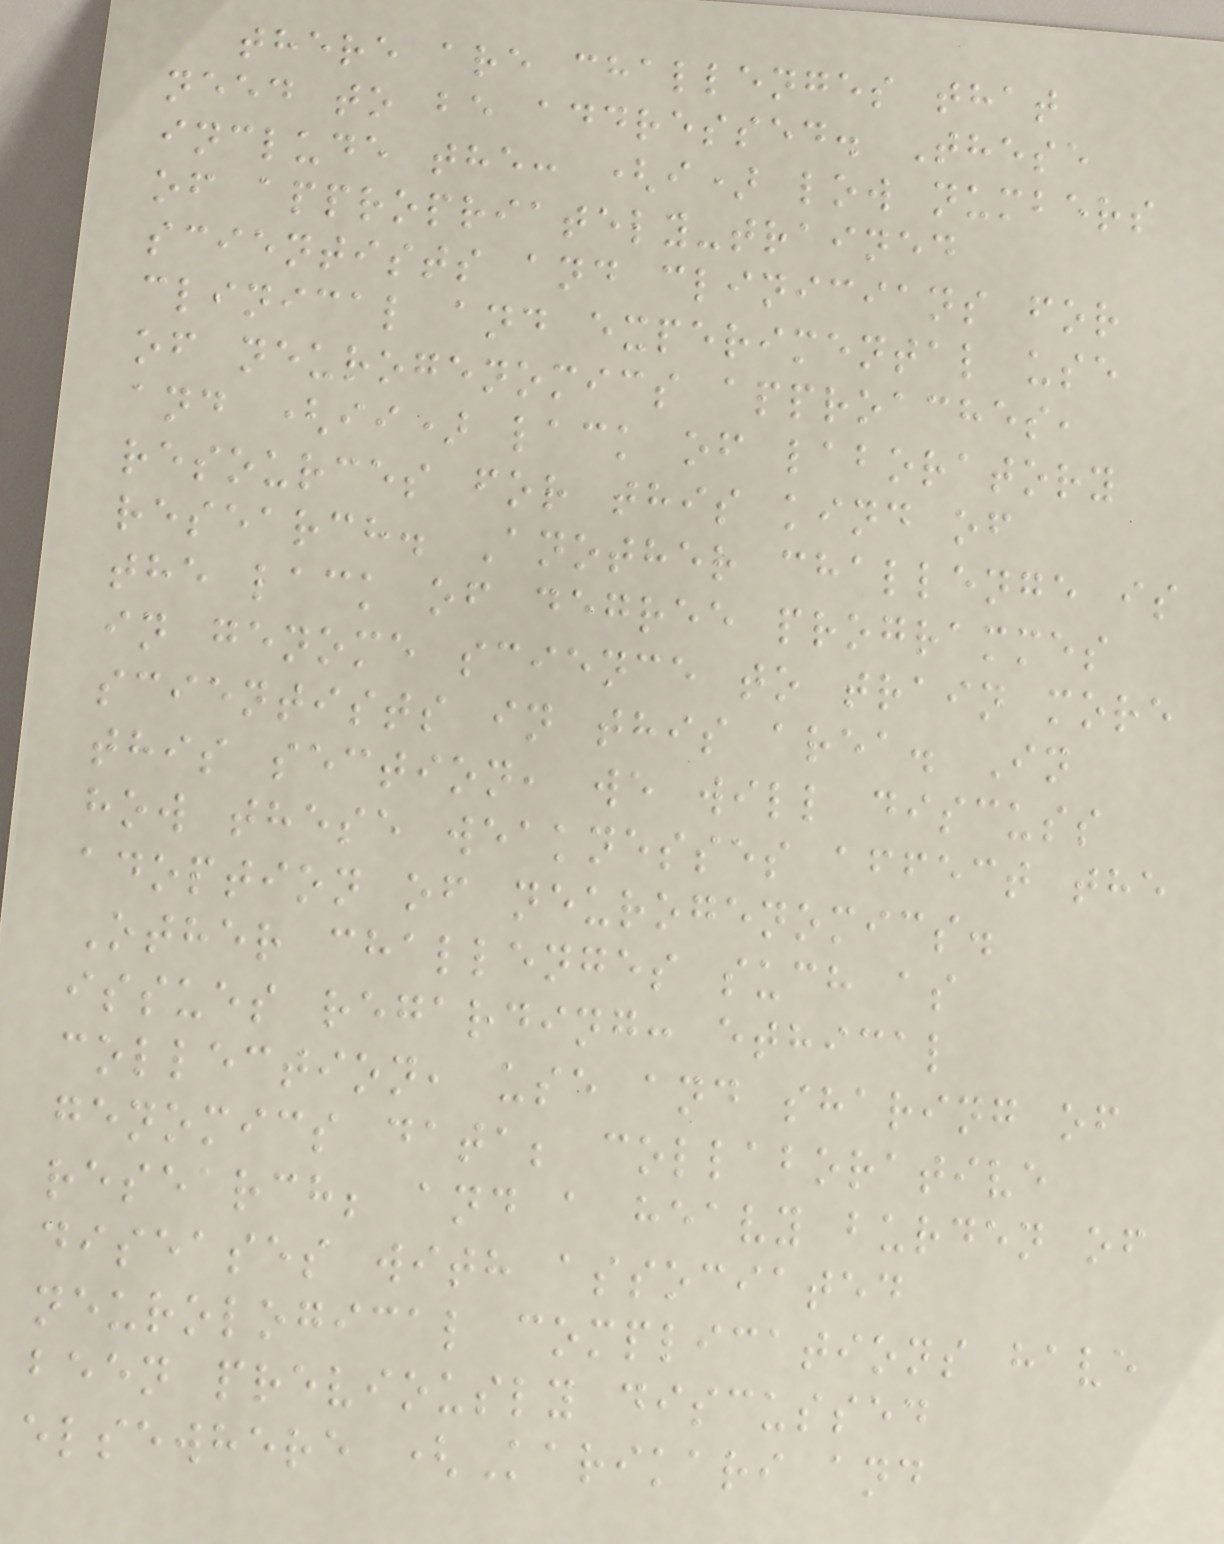there are challenges that
need to be addressed. These
include the: (i) low numbers
of appropriately-trained
scientists and clinicians for
clinical and experimental use
of neurogenomics approaches,
and (ii) lack of laboratory
resources for this kind of
research. Another challenge is
the lack of degree programmes
in genome science to train more
scientists in this area. In
this section, we will discuss
how these weaknesses affect the
adoption of neurogenomics.
Other challenges such as
issues regarding: ethical
collection, use and sharing of
genomics data; collaborative
research; and a heavy burden of
diseases with associated
neurological complications have
been previously discussed
elsewhere (Karikari and
